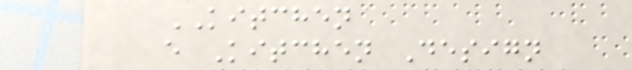KITCHEN
e Kitchen Design
